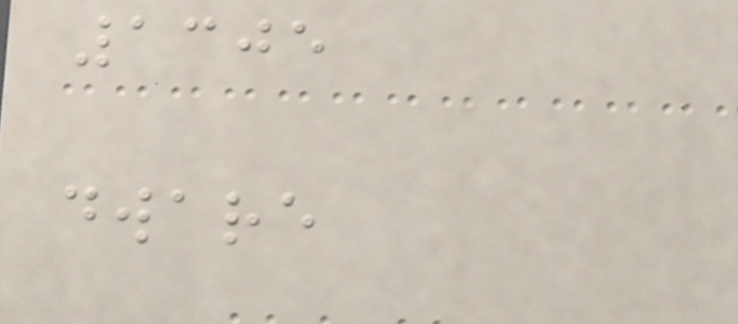1305
dware
